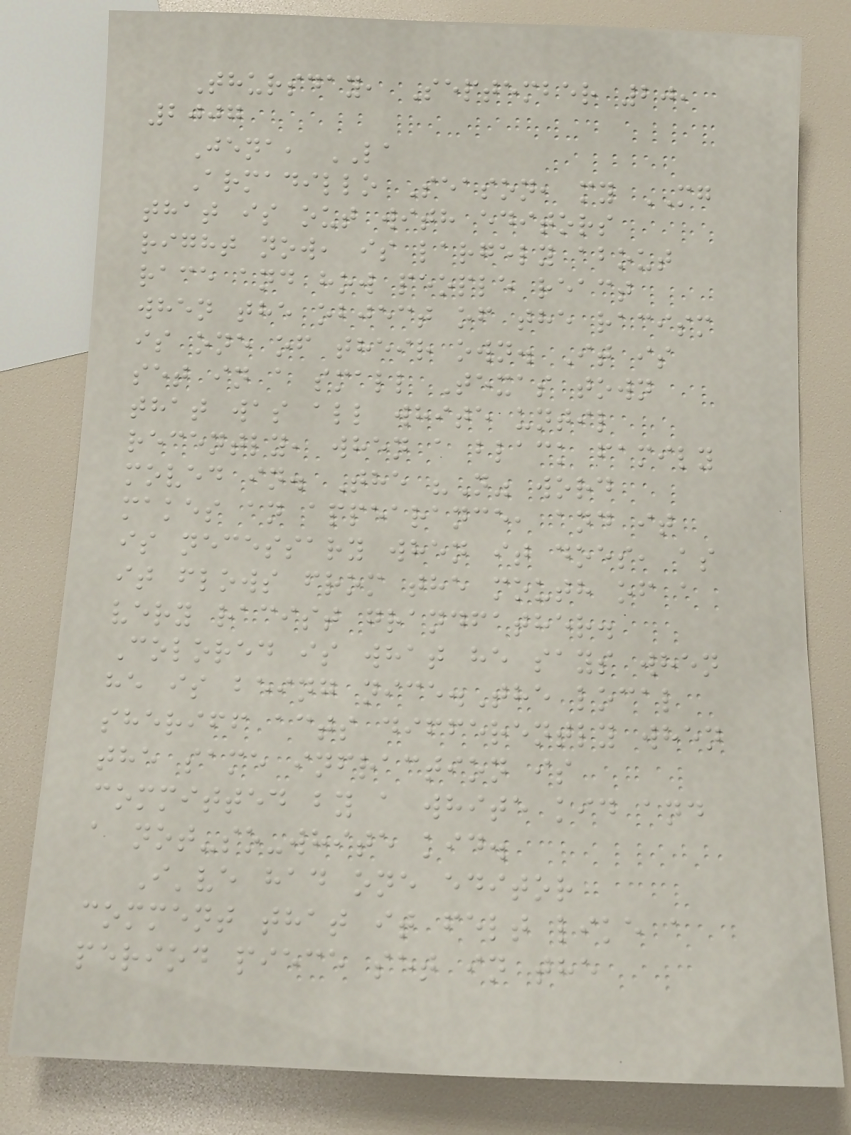Thursday, September 20,
2007
Jena, LA
Armadillo Season, my MG
that is out with editors
right now, is largely about
race and how people react
when the object of the racism
is one of their own. It is
set in a small Texas town
that was all white until
recently, when a black family
moved in. The "N" word
makes an appearance, and it
is necessary when it does, as
it flows from the mouth of a
very racist grandfather.
Colored is what he says when
he is being nice.The local
sheriff acts differently when
the same infraction is
committed by a white kid and
a not-so-white kid.
I've had one editor
comment that it felt like a
period piece set in the
